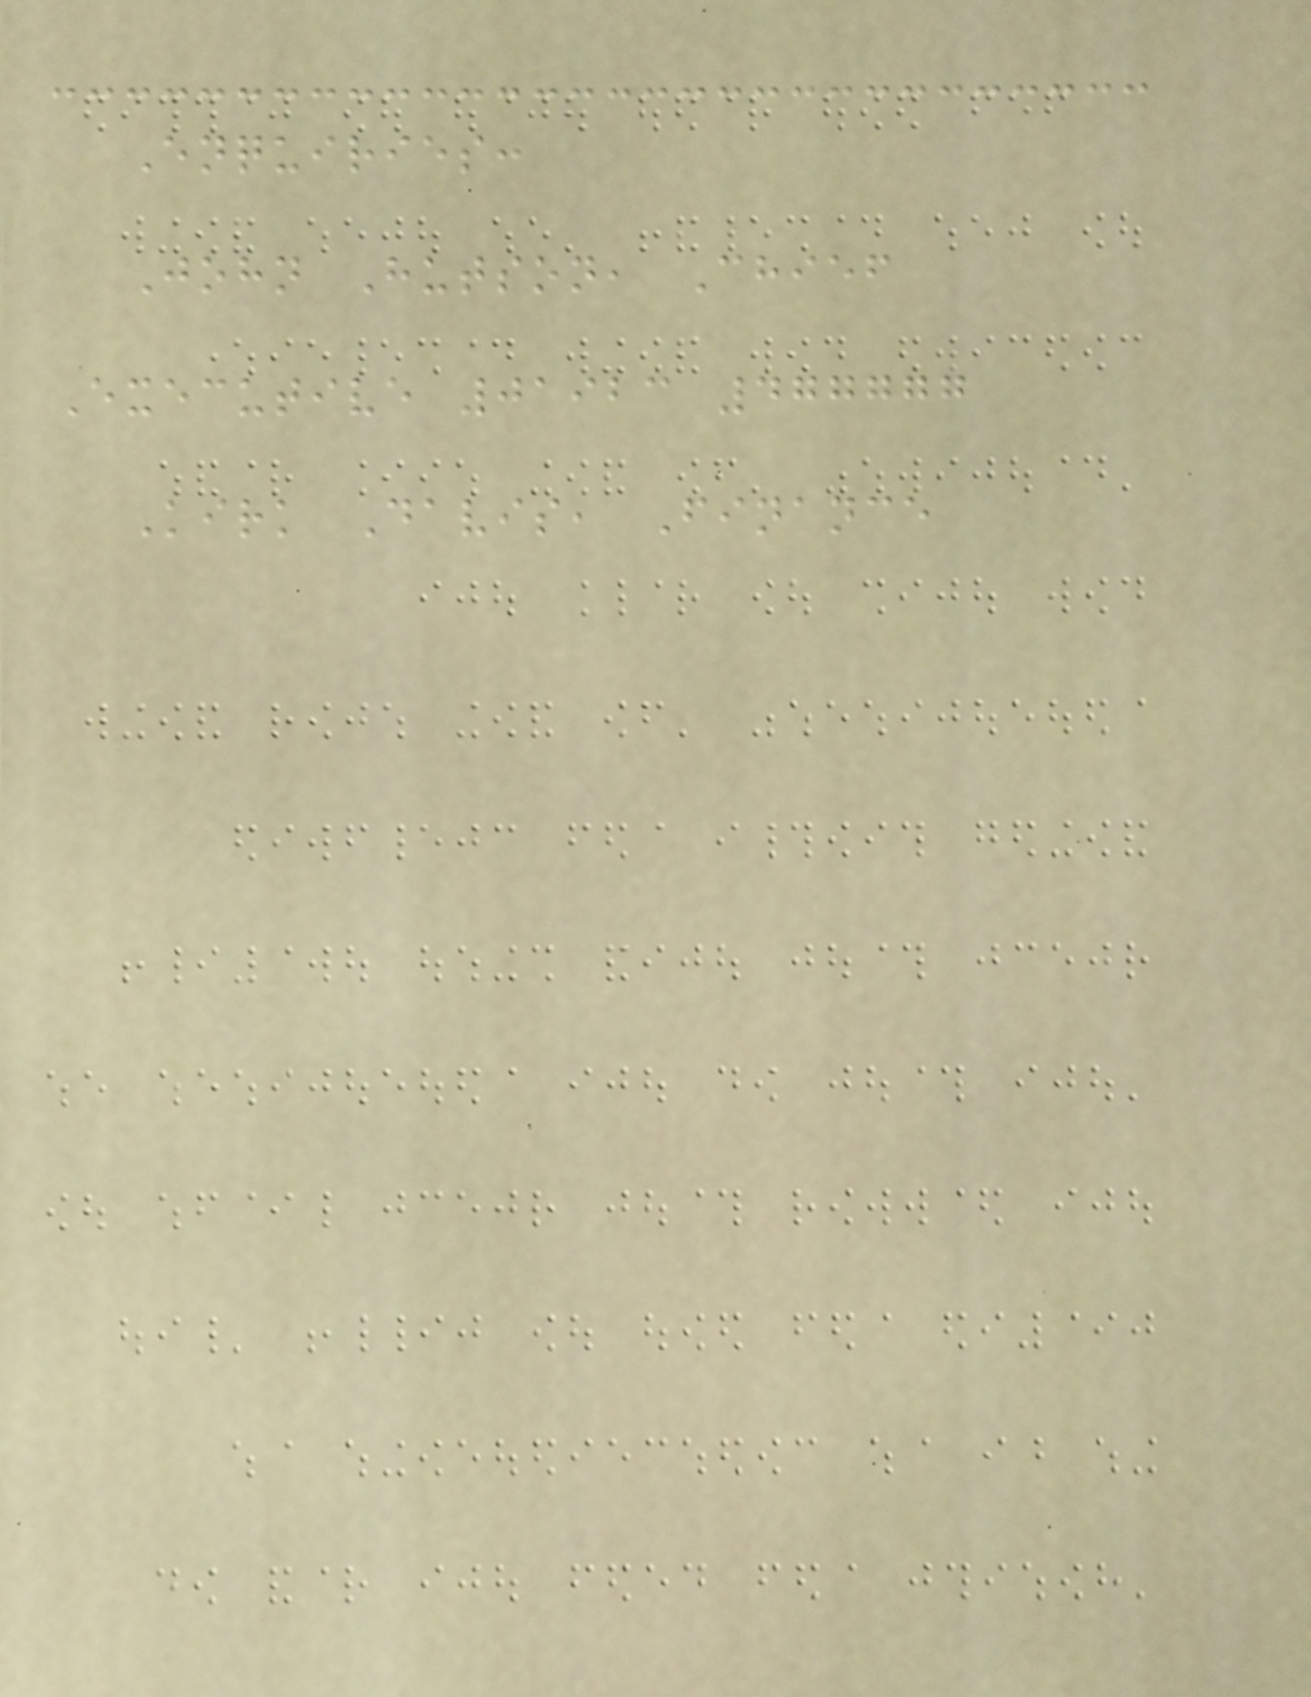Enquiries:
John Hutson, Chief
Executive 01923 477777
Kirk Davis, Finance
